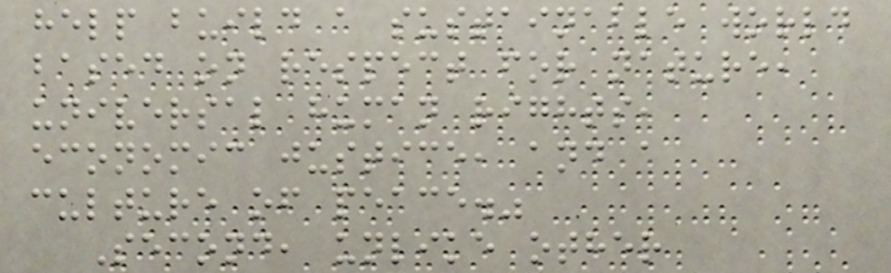help build a sustainable world
based on respect for nature,
universal human rights,
economic justice, and a
culture of peace."
Second, unlike other
